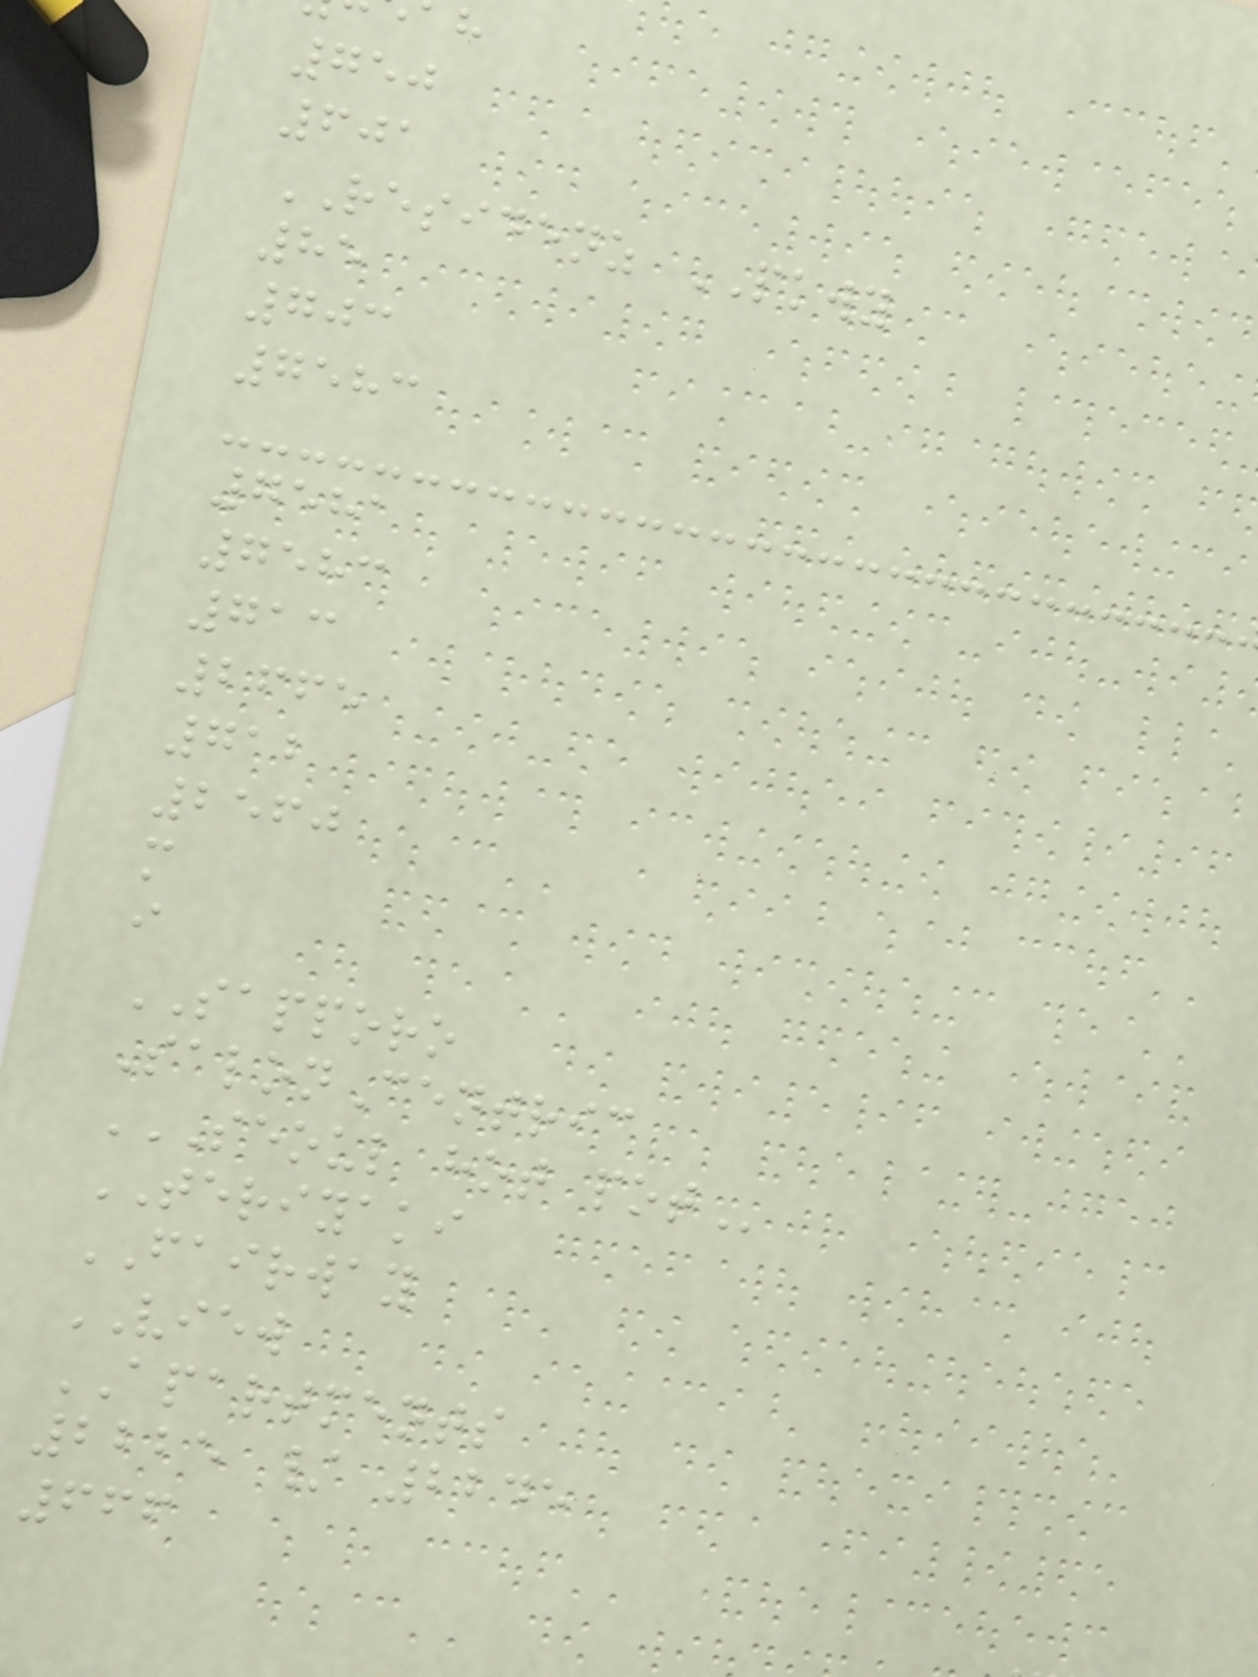750
601
RESIDENZ PKWY
85
703
7583
7581
7583
713
2665
712
2560
m
i
SAPPORO
SalonCentric
SEOUL HOT POT
TERIYAKI
FAIRWAY
VIEW
APARTMENTS
2225 / 2245
666
